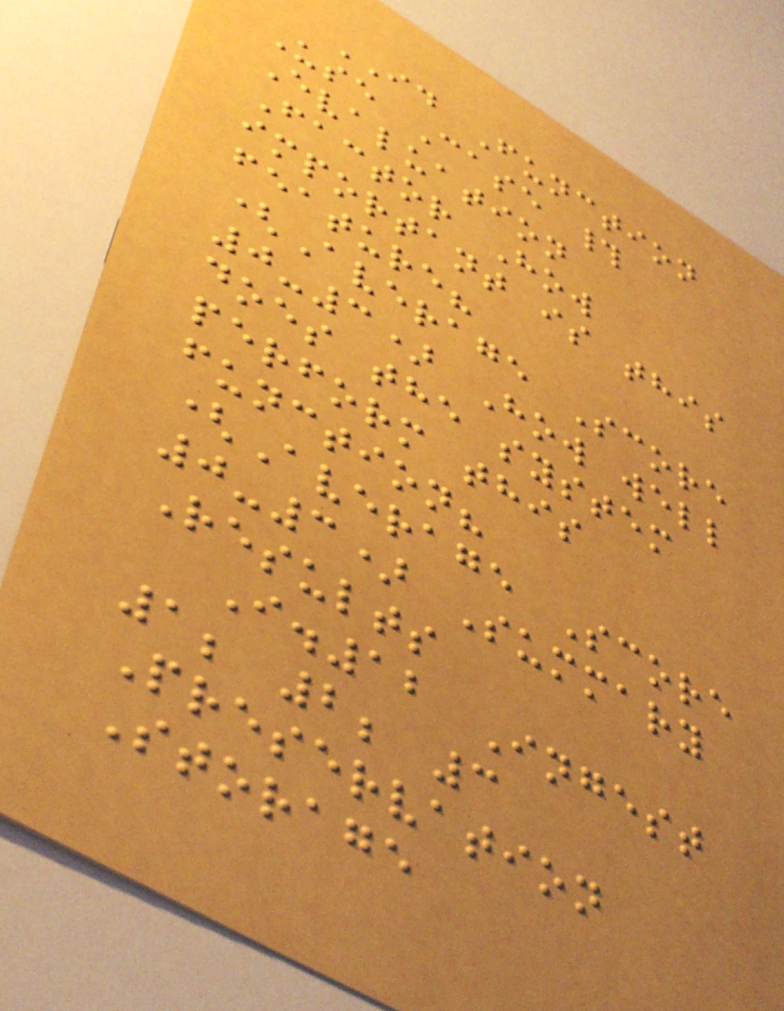ID Function
Use Case #
Evaluation
Factor How
important is this
feature?
(Average Score
0-3) How well
does the system
perform this
function?
(Average Score
0-3) Summary
Results
I.12 Ingest
1; 2; 3
Preservation
Storage
